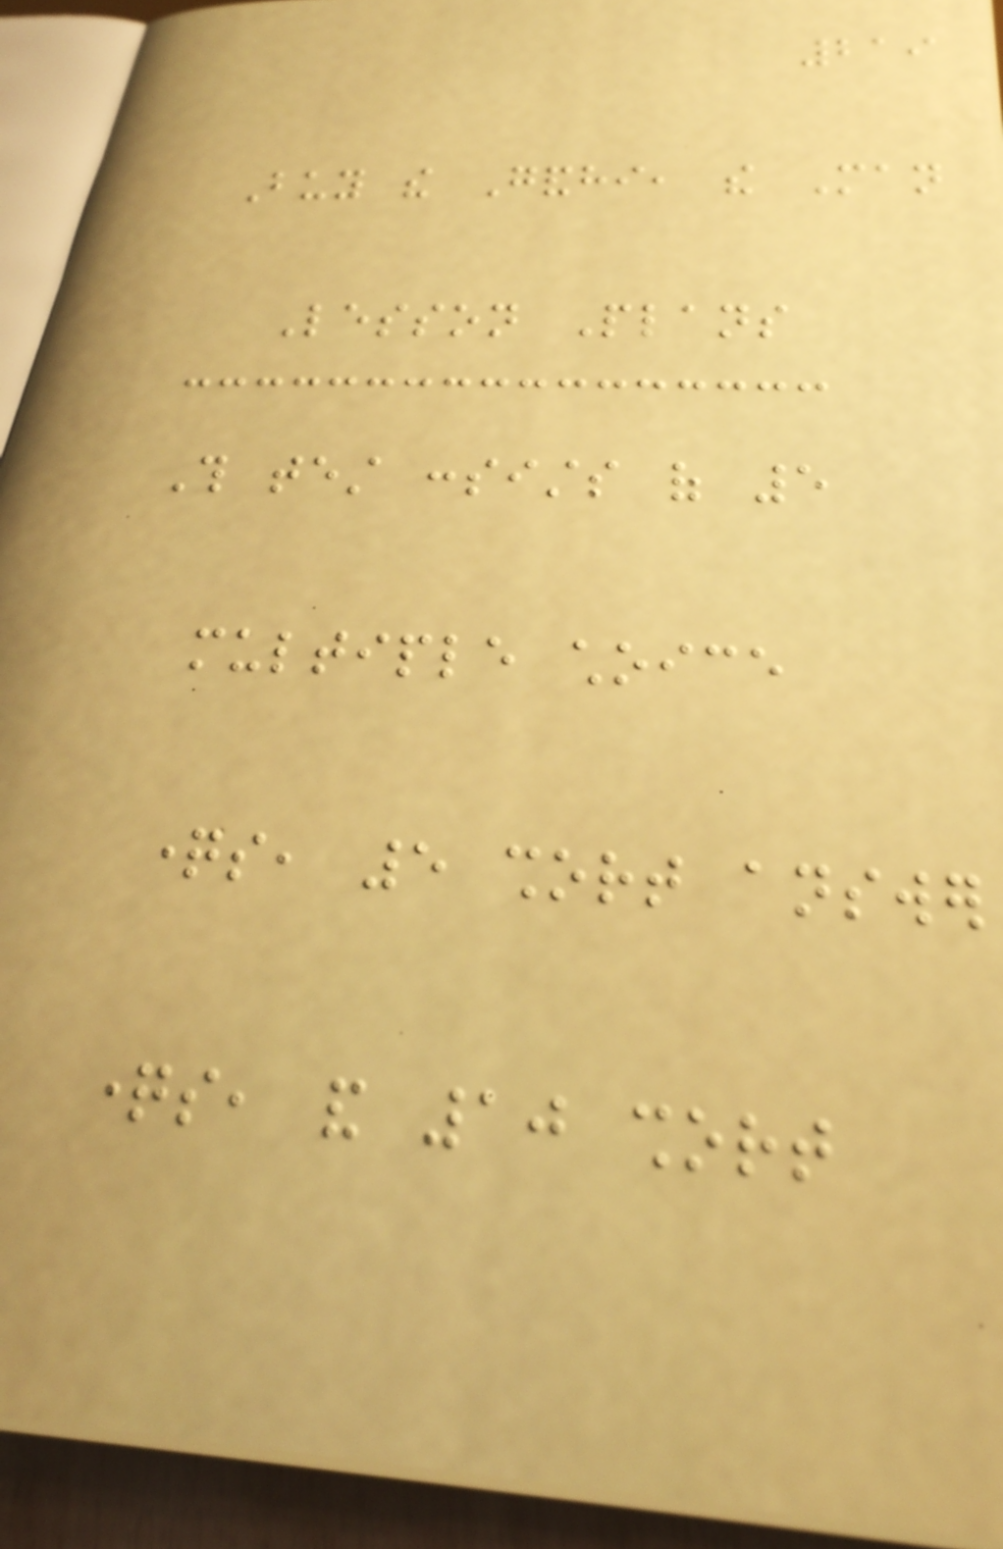219
Buy the Gandhi, the Man
Lesson Plans
This test consists of 5
multiple choice
questions, 5 short answer
questions, and 10 short
